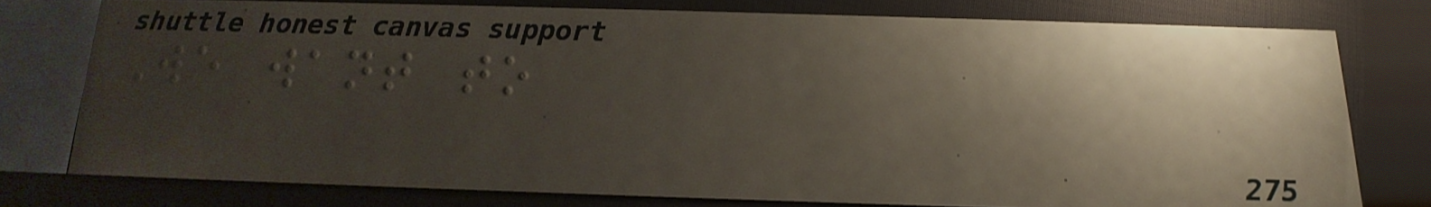We want to
